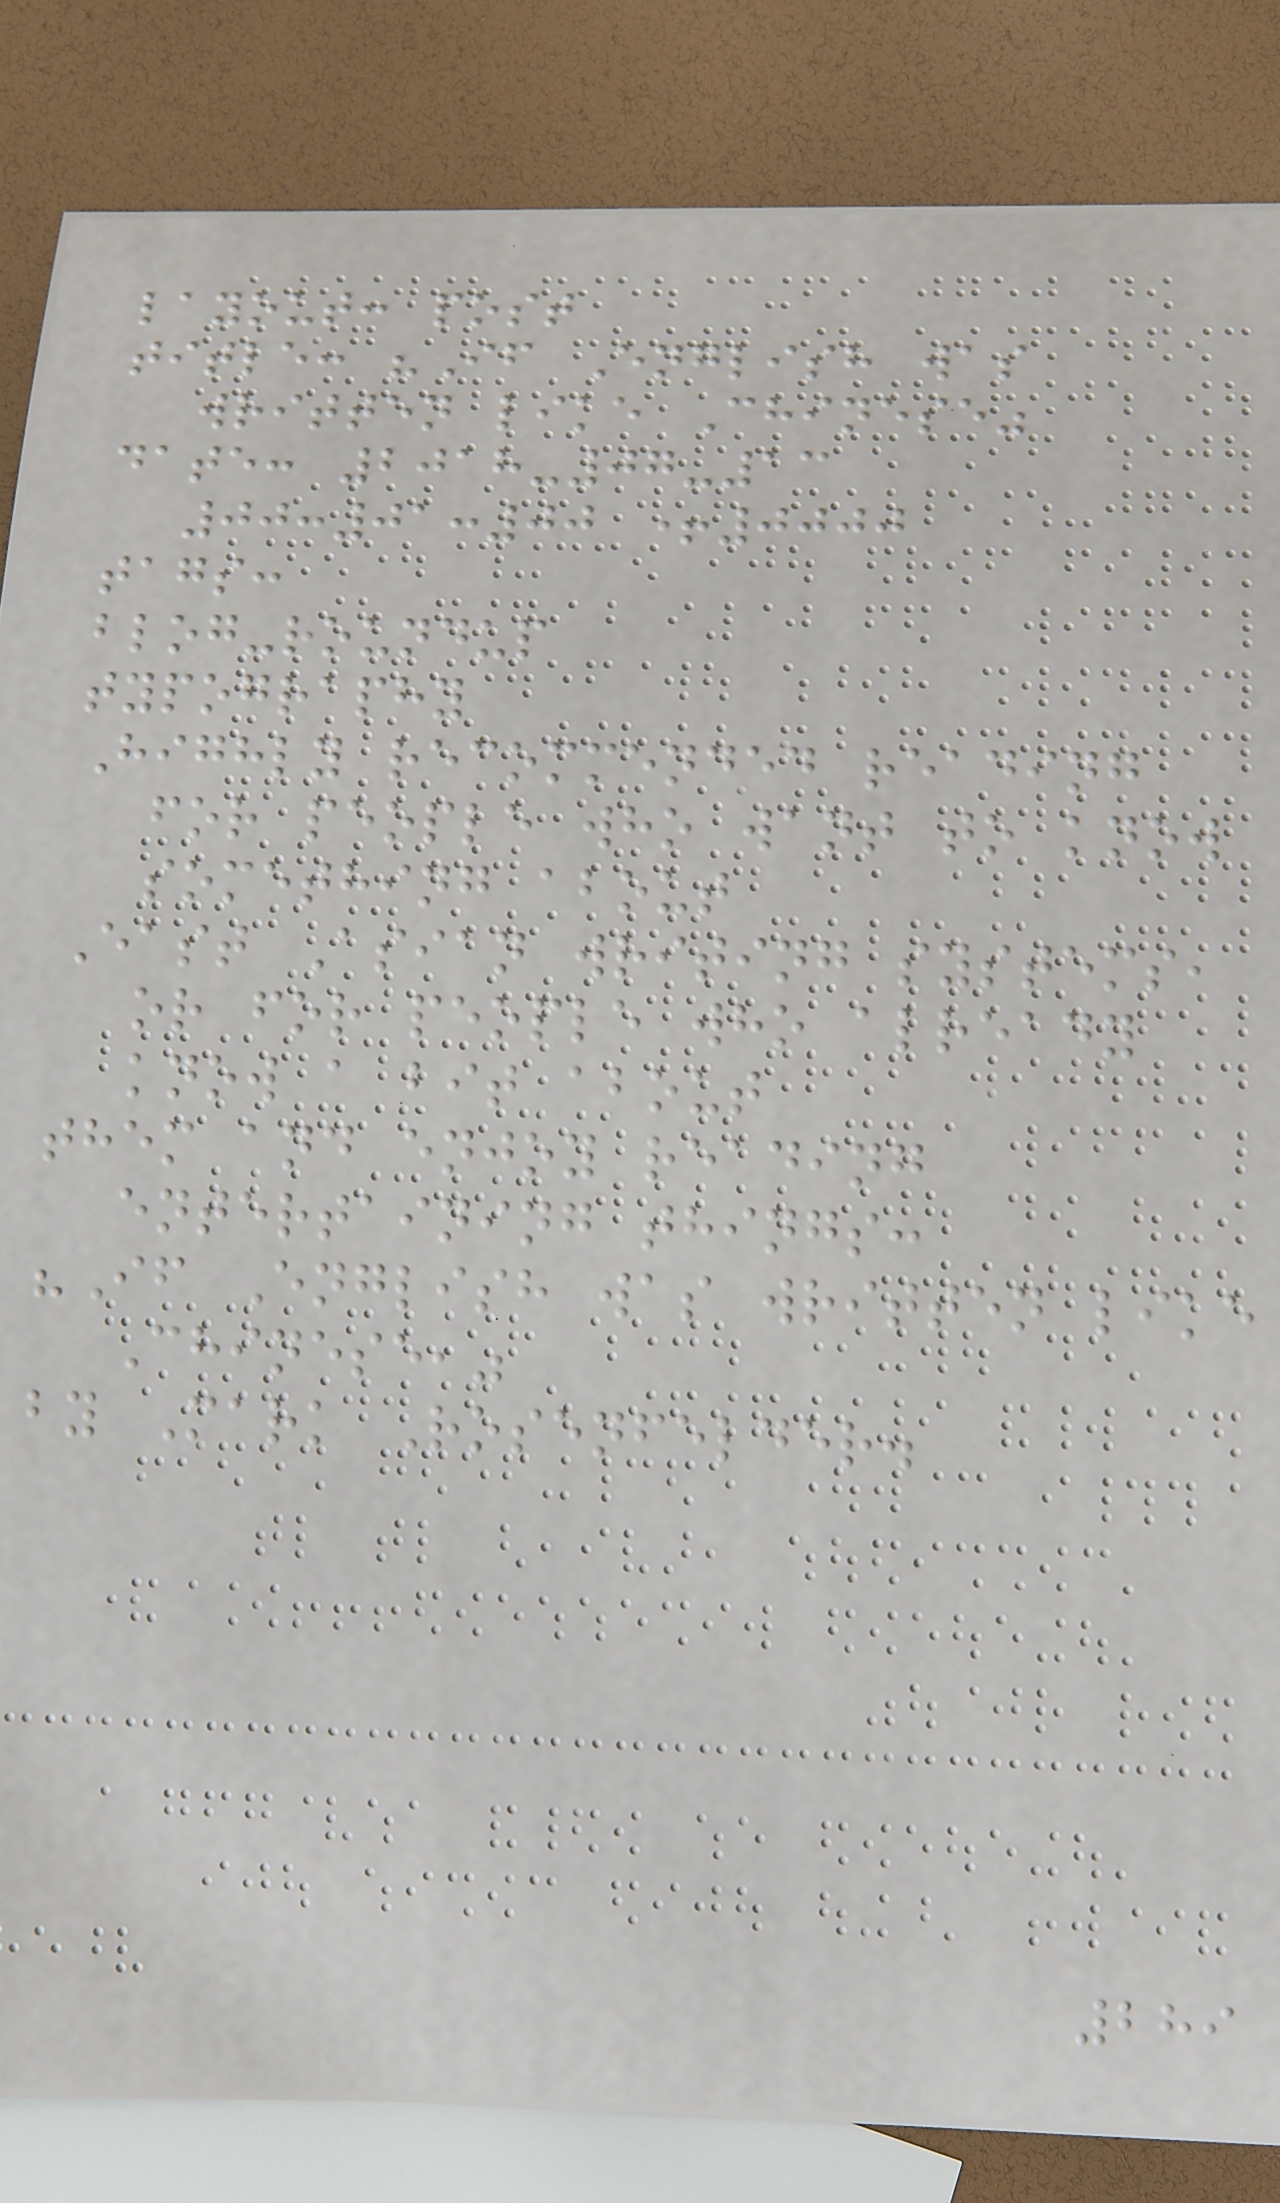layout: post
title: "If English was
written like Chinese"
date: 2018-07-13
00:01:00 +0000
tags:
blog-roundup
typography
Highly recommended reading
for people who want to know
something about
East Asian writing systems,
or for people who already
know a bit about
them and enjoy reading
entertaining things:
"If English was written like
Chinese,"
by Mark Rosenfelder.
289
